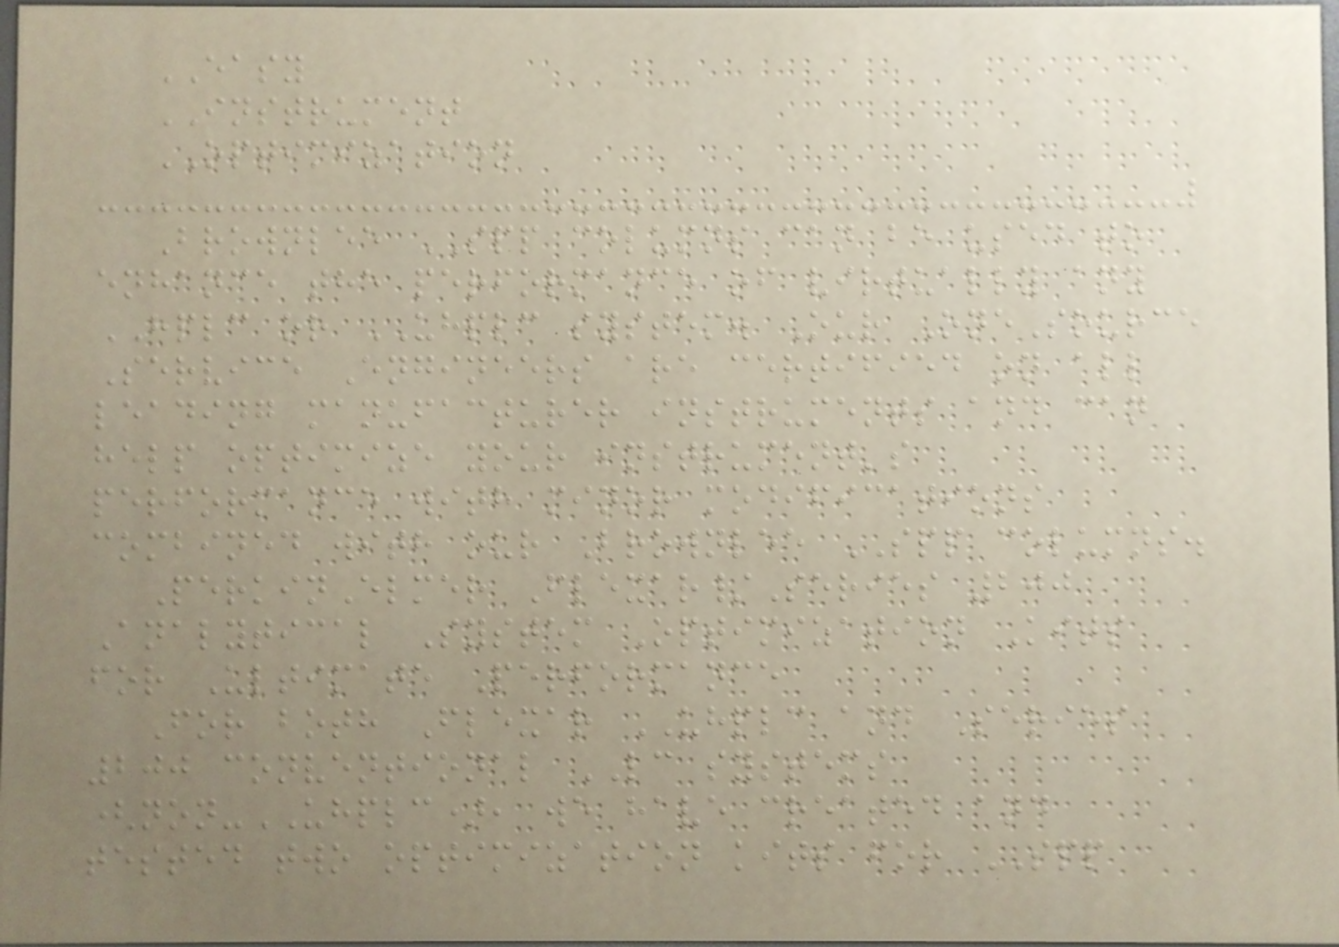EASY
INSTRUMENT
OPTIMIZATION
Brownlee SPP columns can be used to
enhance the performance of virtually any
HPLC or UHPLC system. Our OneSource
Service Engineers are certified on all
leading manufacturer instruments and can
help optimize your instrument's
performance with minor modifications
combined with our Brownlee SPP columns.
PerkinElmer Flexar/Series 200
Analytical System Optimization Kits
for Ultimate Performance
For both Flexar UHPLC and Series
200 conventional LC systems
(non-UHPLC), we have created and
tested two optimization kits for SPP
